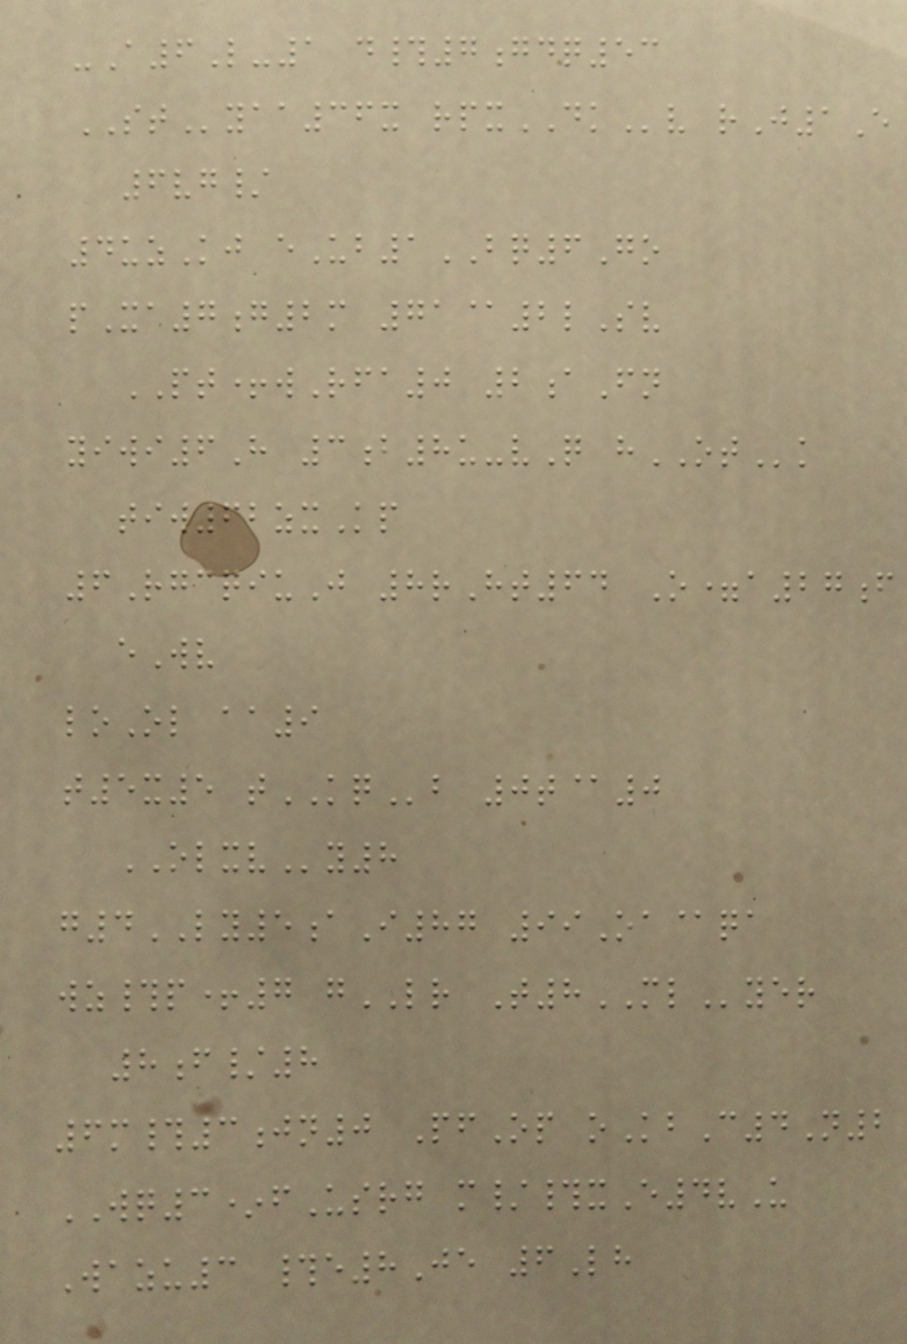-A6L-1 d#7gdq53
STyaa36x rpxDKv rJ1E
6vg/
4uzKj eUb1BQ6Go
pXa7g2m 71@2lSv
PT+wRfa0 2aFn
yiwi6H 3b8u-vQ hOTk
tiw62zxKp
6RgcqiuJ 8rHt64 O=a27f
eWv
loOl aa9
t5x5 tKQb 0t@0
OLXVy8
g4LY5aI87 99Oa@qa
wz#p+7 gLR T8MLyer
8f/8
6m#3jn0 PfOp oKbC4N2
WQ3*fUsrg m/#xE4vU
Wazu3 #e8Je 6Lh
